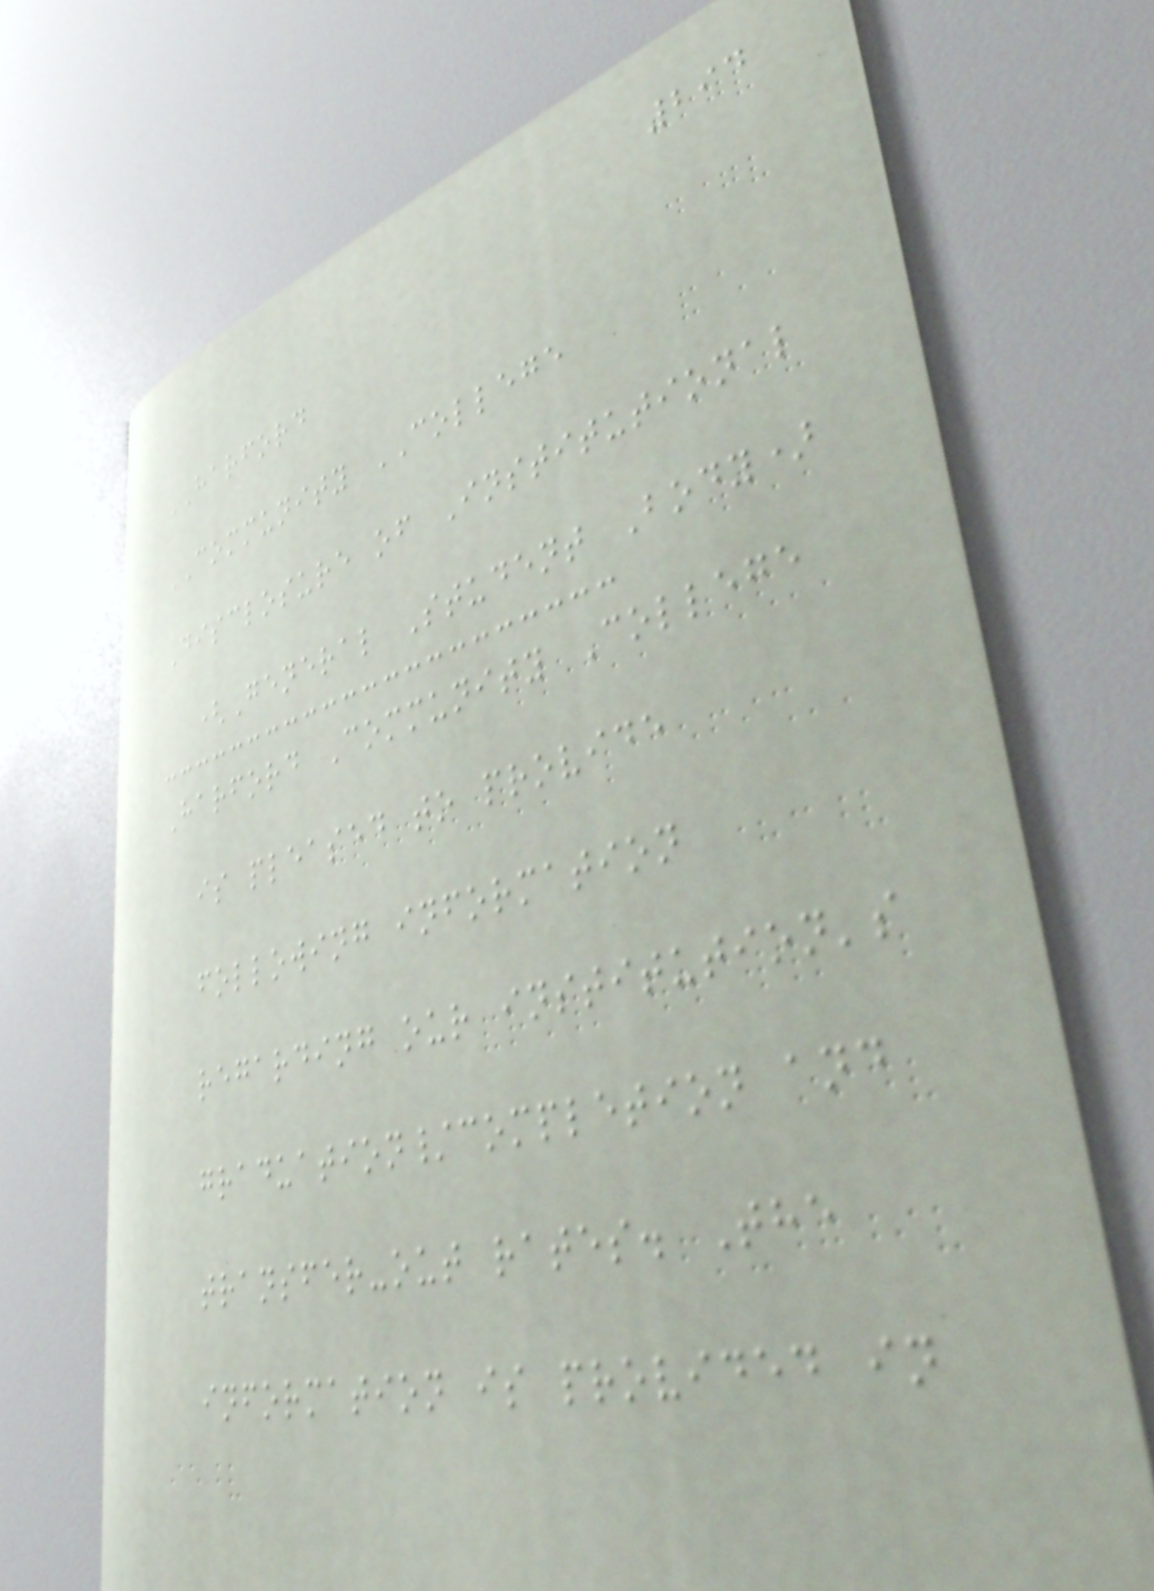294
HARFORD
COMMUNITY COLLEGE
Disclosure of Institutional
(General Student Body)
Harford Community College
is pleased to provide
following information
regarding our institution's
graduation/completion and
transfer-out rates. The
information is provided in
